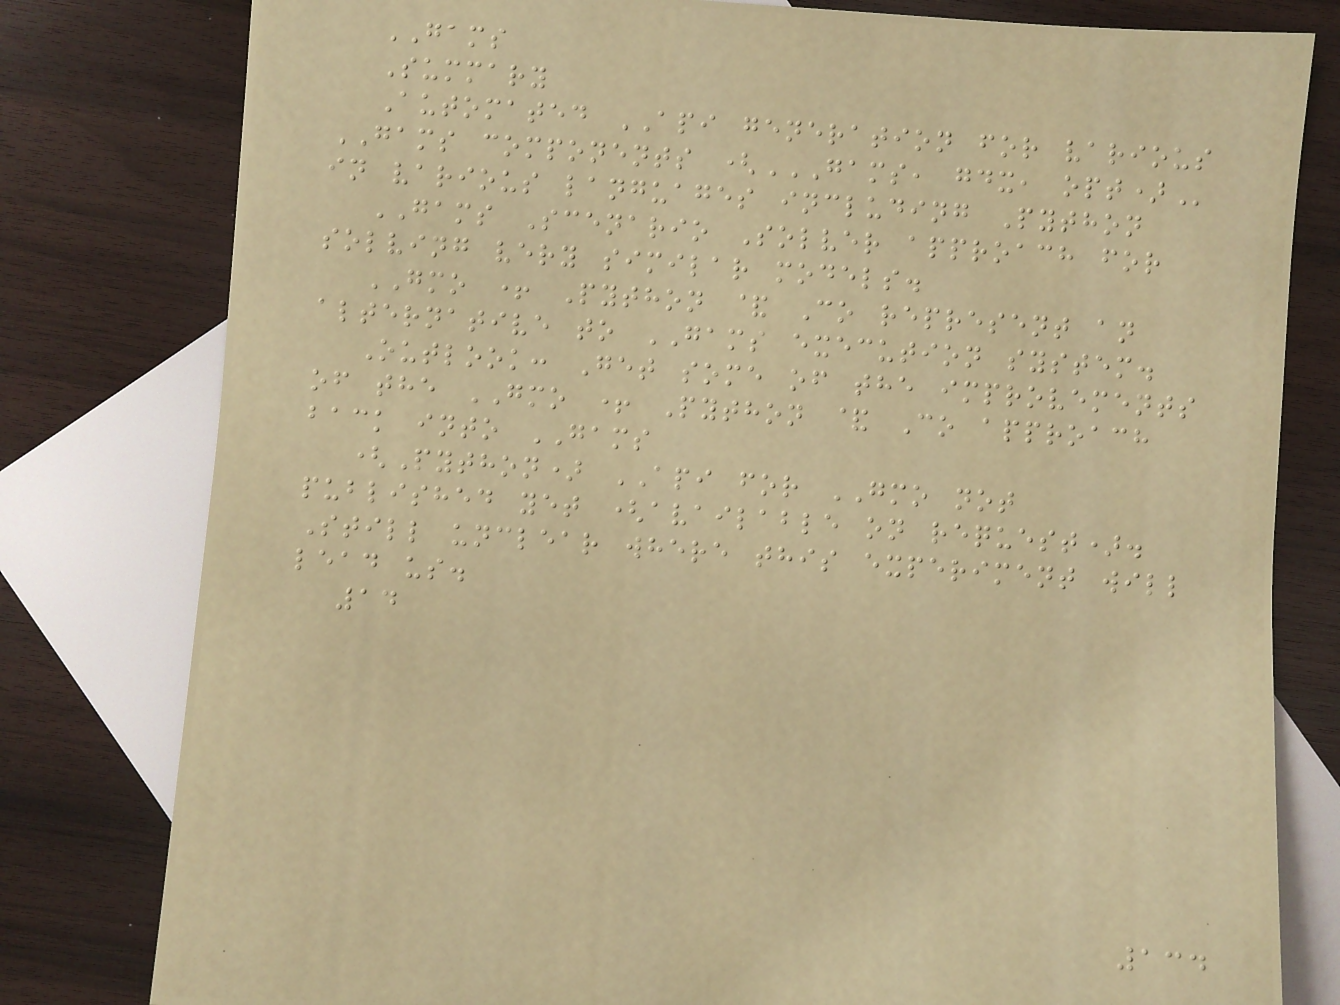GAMS
Summary
Automated API generation for various
GAMS components (GAMS, GDX, OPT)
in various languages including Python
GAMS Scenario Solver approach for
solving very similar models.
GMO + Python & Co represent an
alternative to GAMS execution system.
Outlook: Get some of the improvements
of the GMO + Python & Co approach
back into GAMS
(Python) API for GMO not
published yet (available on request).
Still unclear where this experiment will
lead us.
14
134
